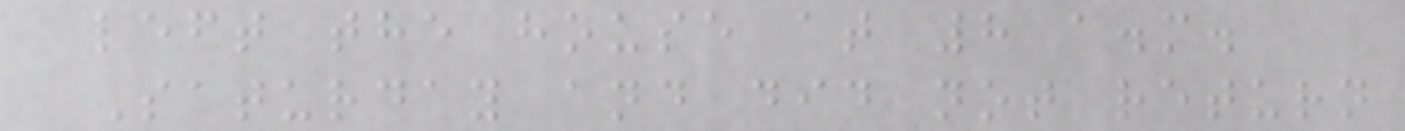left the house at 8 a.m.
Saturday and did not return
